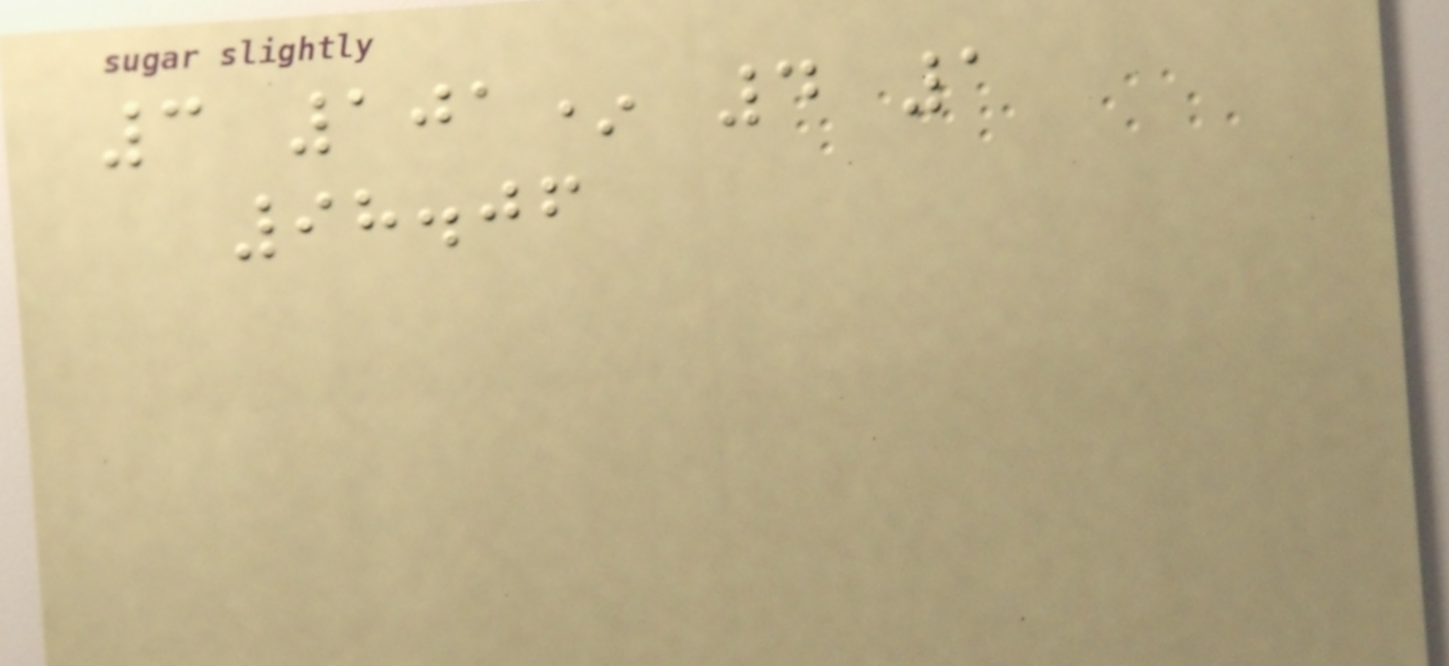3 101* 4 1
98.06
